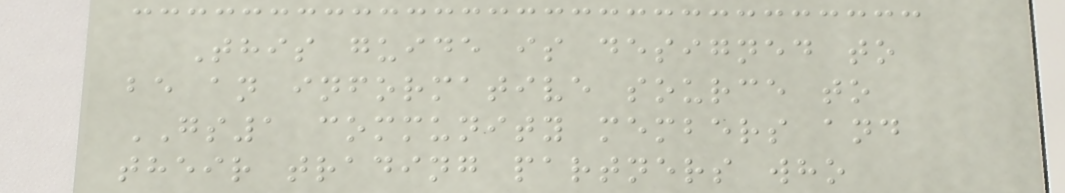This guide is designed to
be an informative source to
GS1 community members and
their trading partners who
